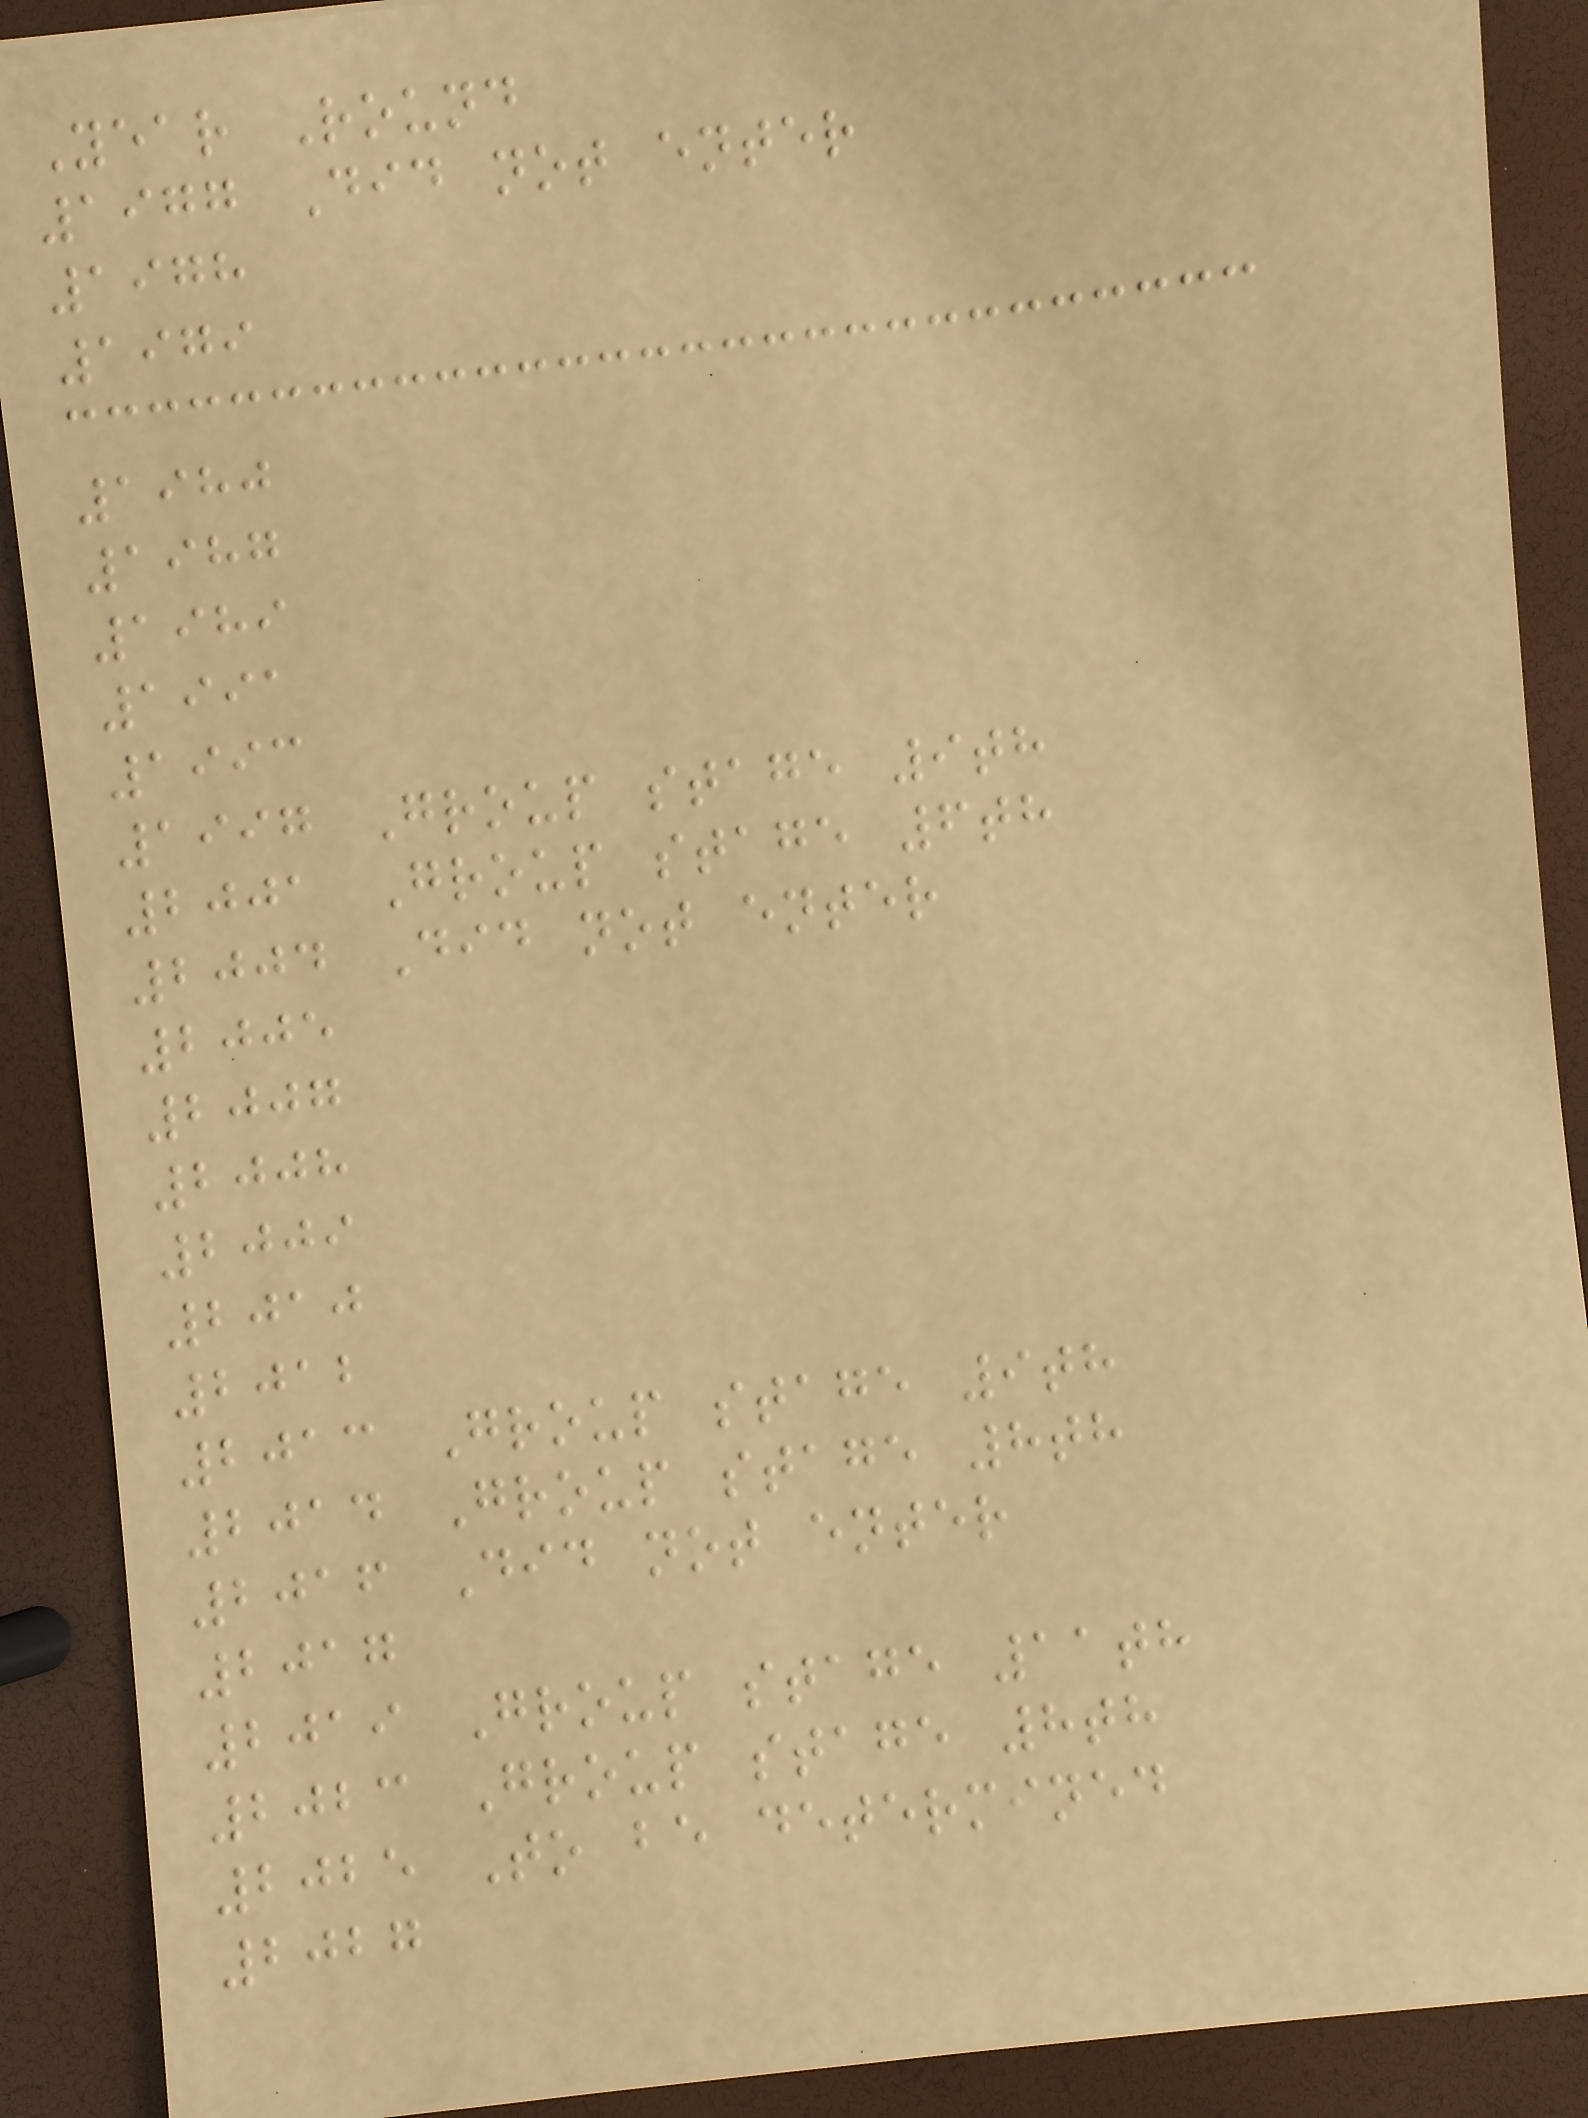Year Round
1977 Did not enter
1978
1979
1980
1987
1989
1991
1993
1997 Group stage 9th
2001 Group stage 6th
2004 Did not enter
2005
2007
2008
2009
2010
2012
2013 Group stage 9th
2014 Group stage 8th
2016 Did not enter
2017
2019 Group stage 11th
2023 Group stage 8th
2025 To be determined
2027
